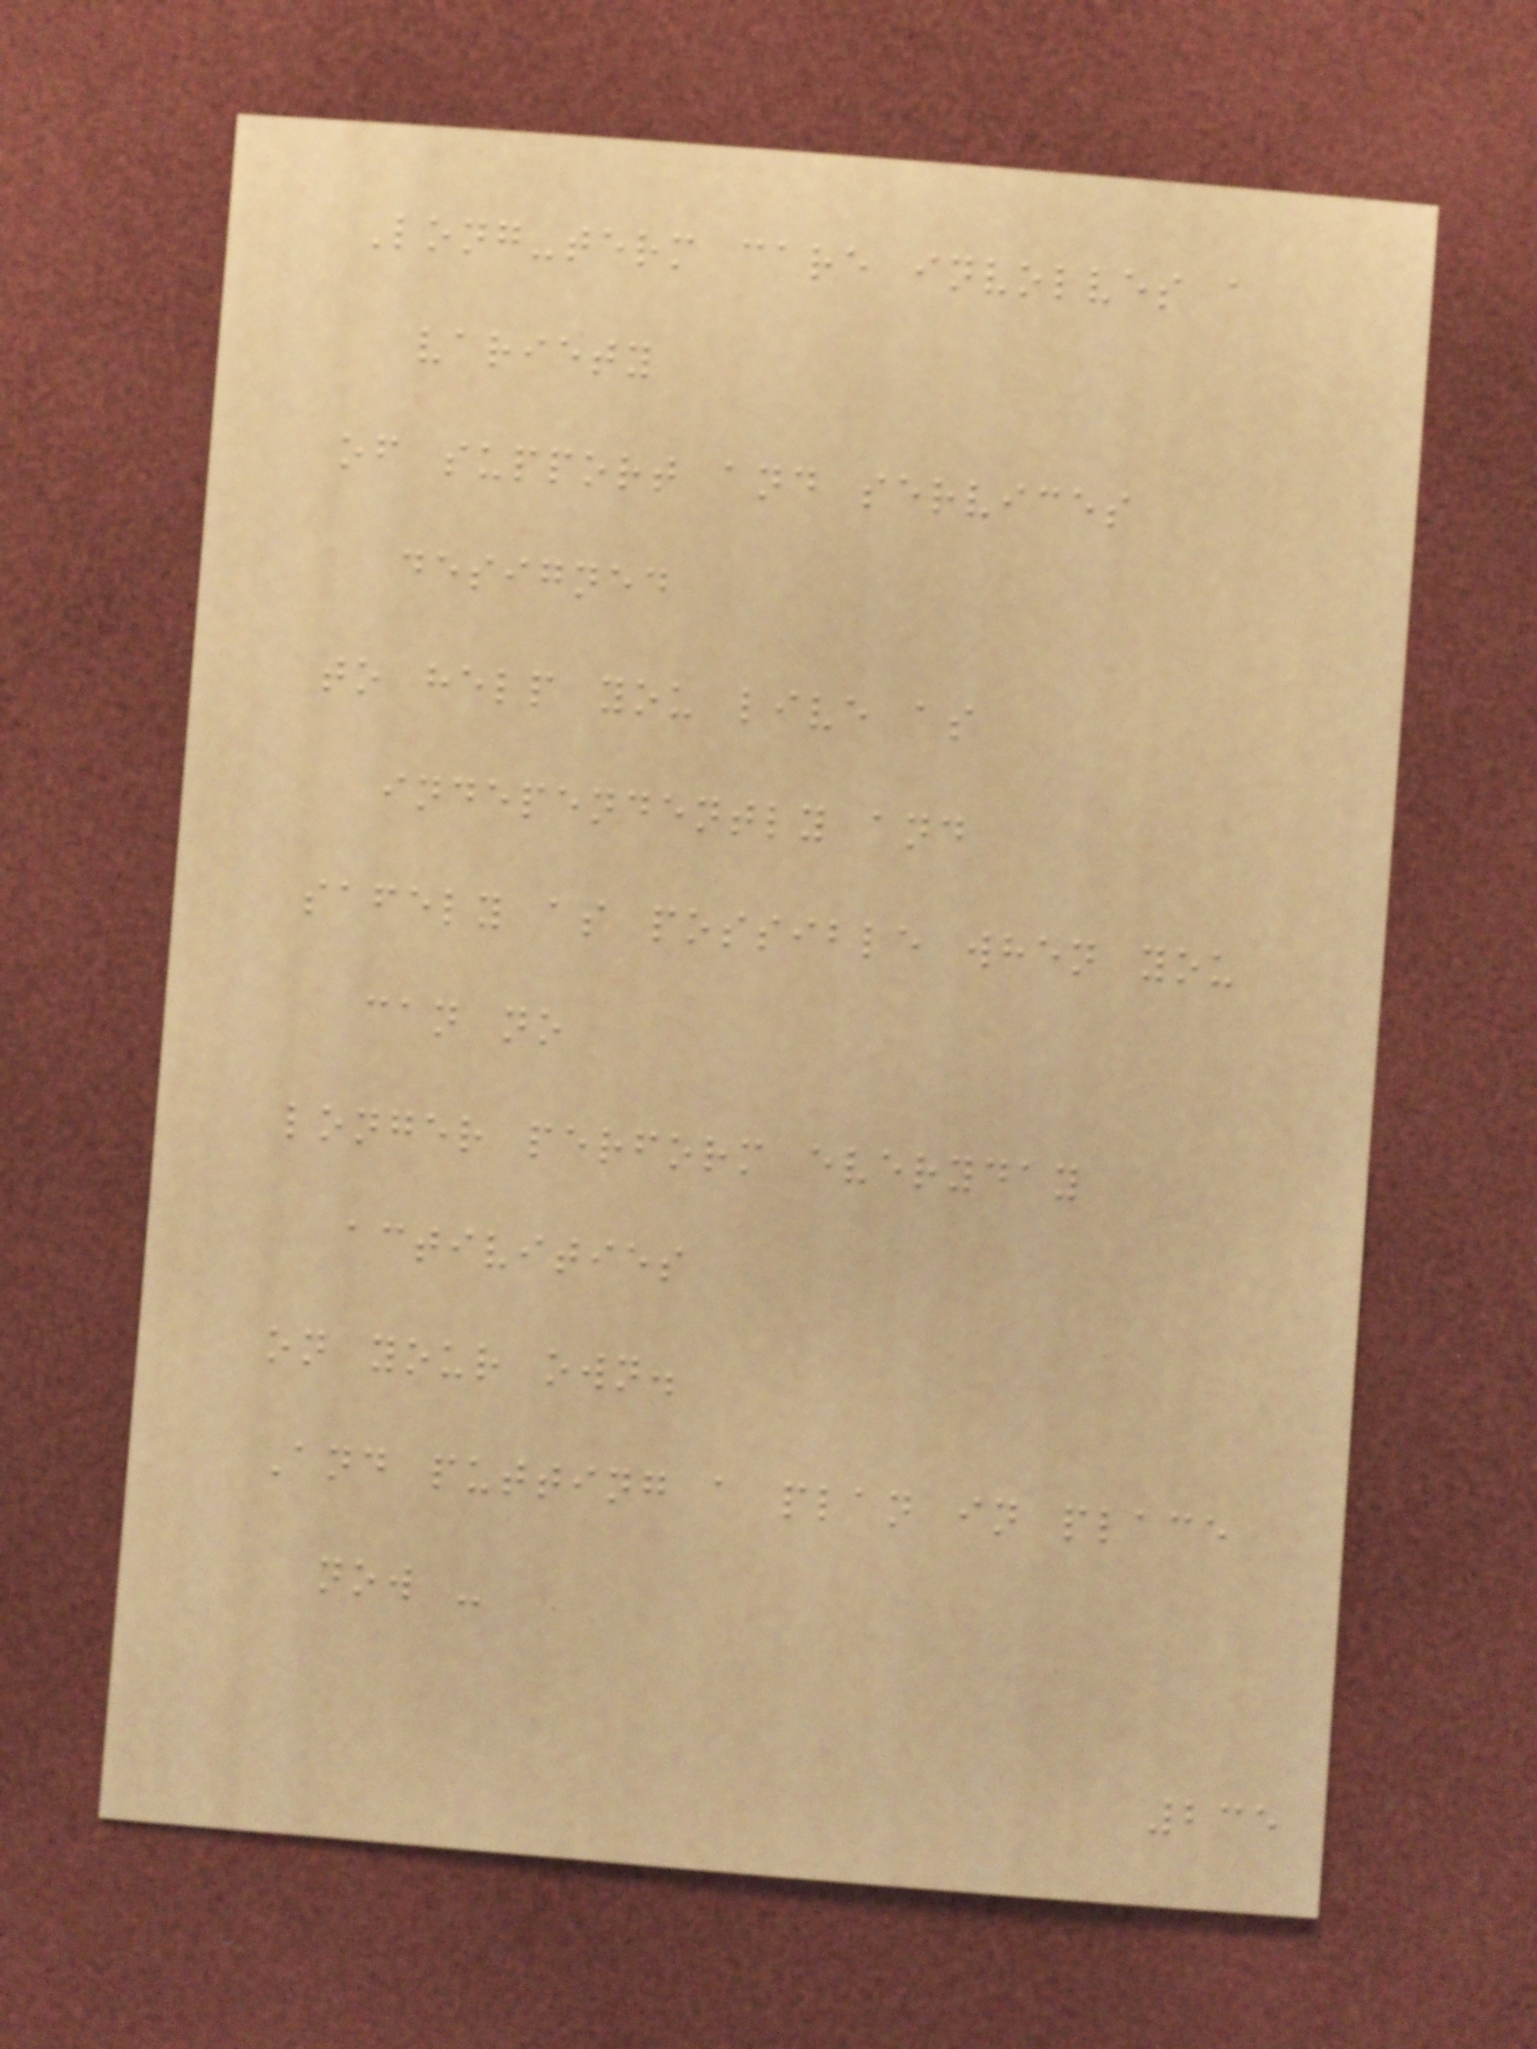Long-term care involves a
variety
of support and services
designed
to help you live as
independently and
safely as possible when you
can no
longer perform everyday
activities
on your own.
And putting a plan in place
now -
235
